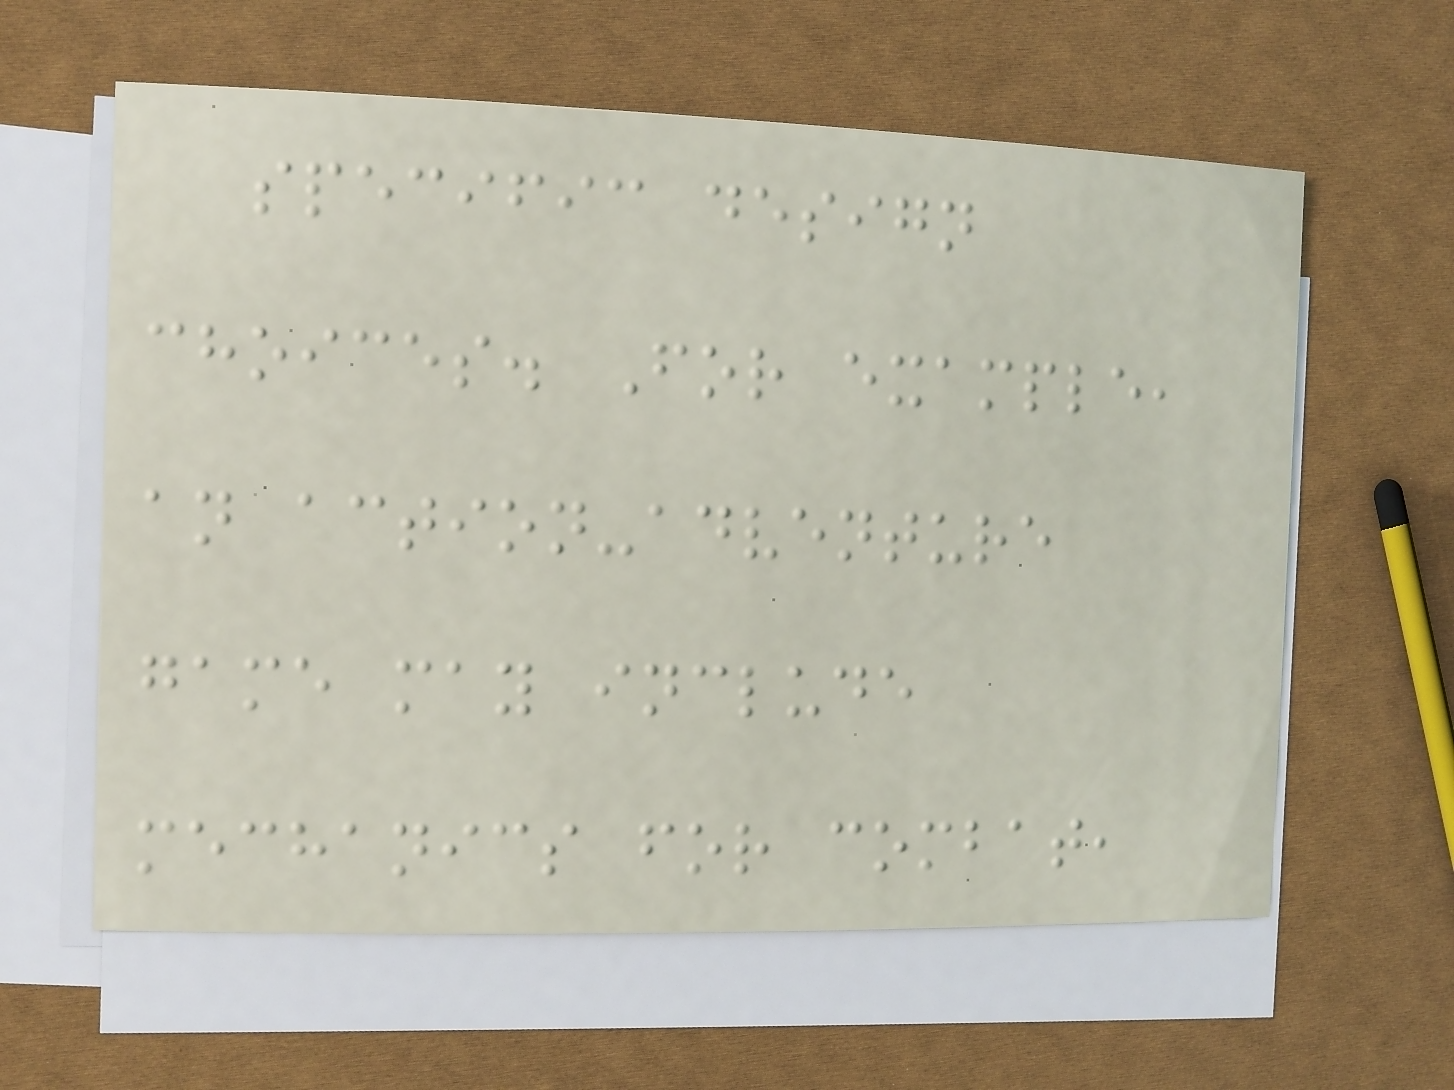specific design
choices. For example,
an action-adventure
game may include
mechanics for combat,
